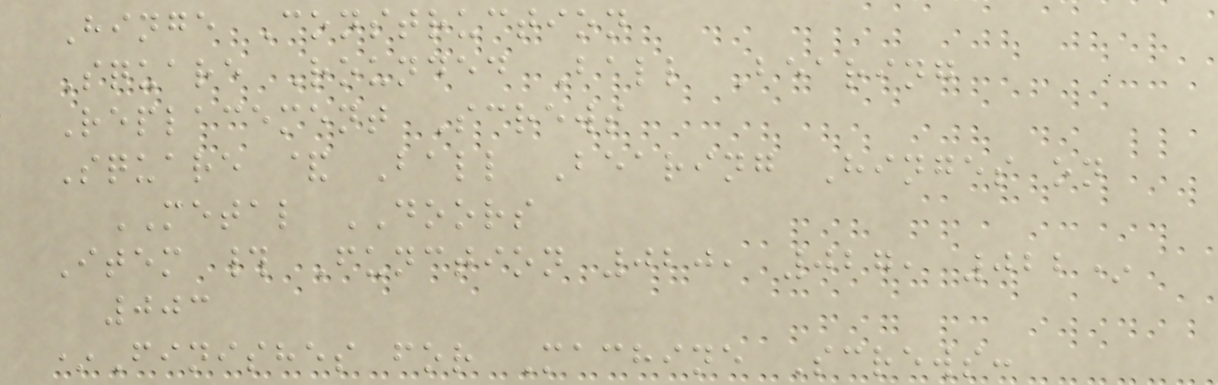Hinge Construction
Square Rounded Ball Bearing
Replacement Screws
Square & Ball Bearing Hinges on
METAL DOORS
Item # Function 020, 027, 022*
003
*Finishes for Machine Screws:
